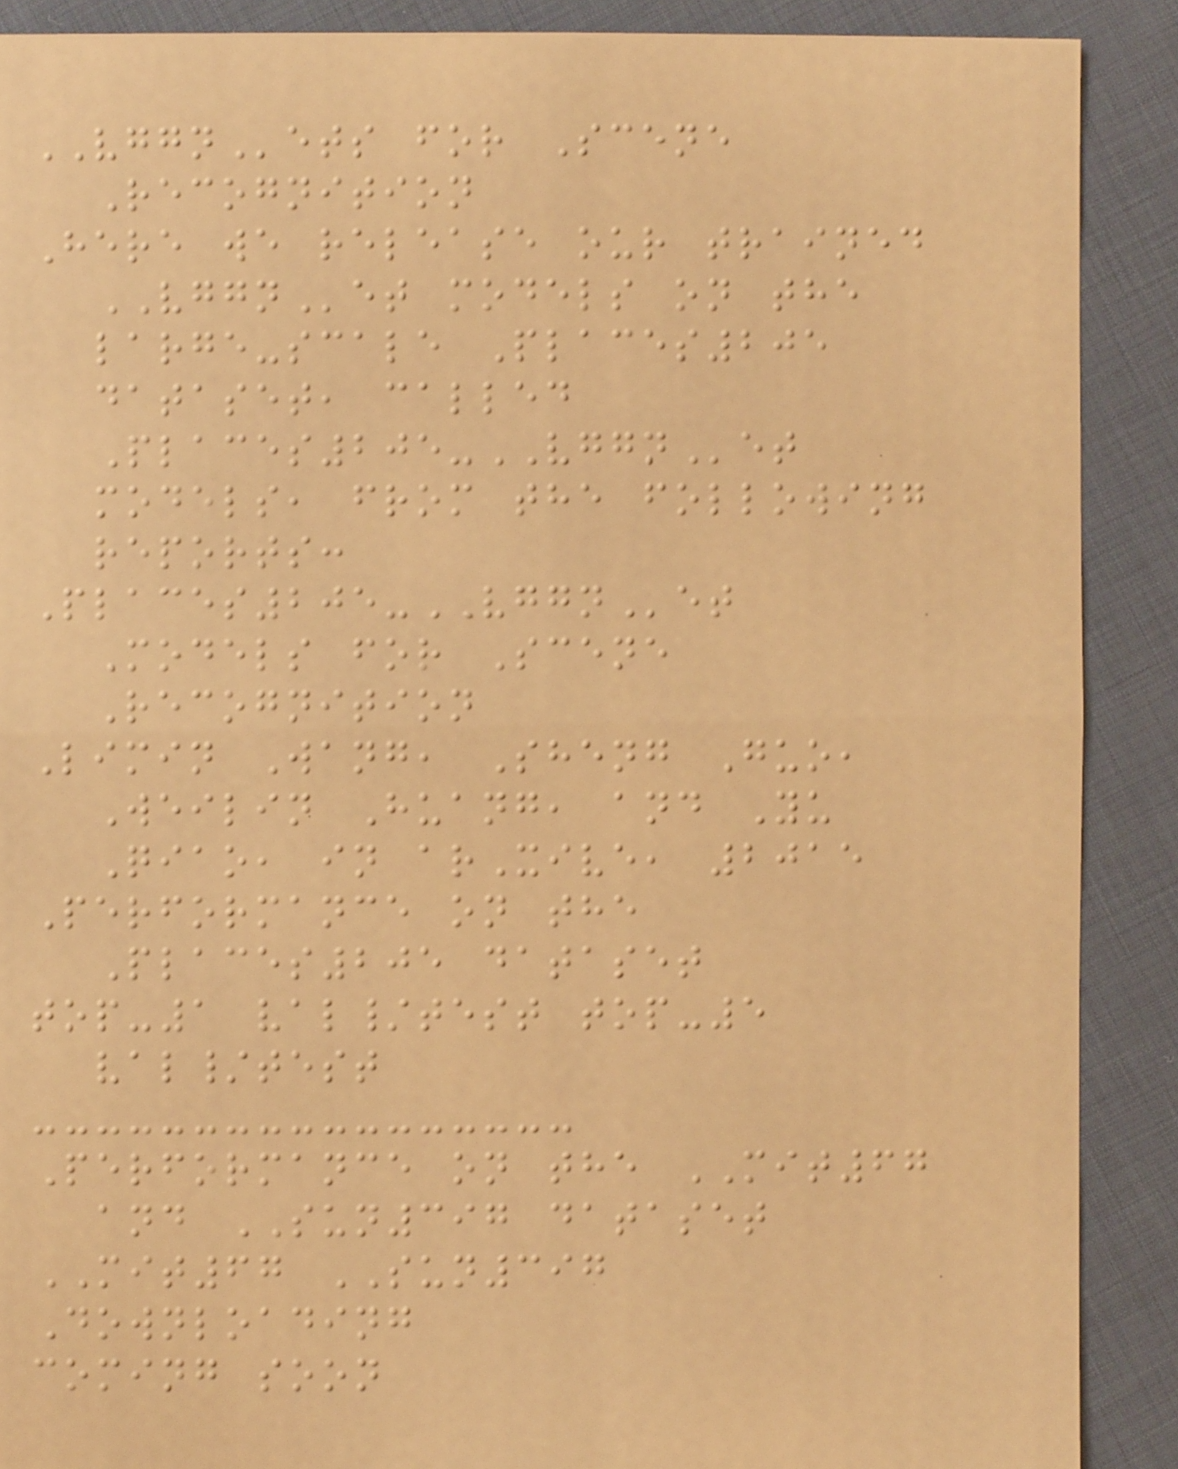VGGNets for Scene
Recognition
Here we release our trained
VGGNet models on the
large-scale Places205
dataset, called
Places205-VGGNet
models, from the following
reports:
Places205-VGGNet
Models for Scene
Recognition
Limin Wang, Sheng Guo,
Weilin Huang, and Yu
Qiao, in arXive, 2015
Performance on the
Places205 dataset
top-1 val/test top-5
val/test
Performance on the MIT67
and SUN397 dataset
MIT67 SUN397
Downloading
coming soon
